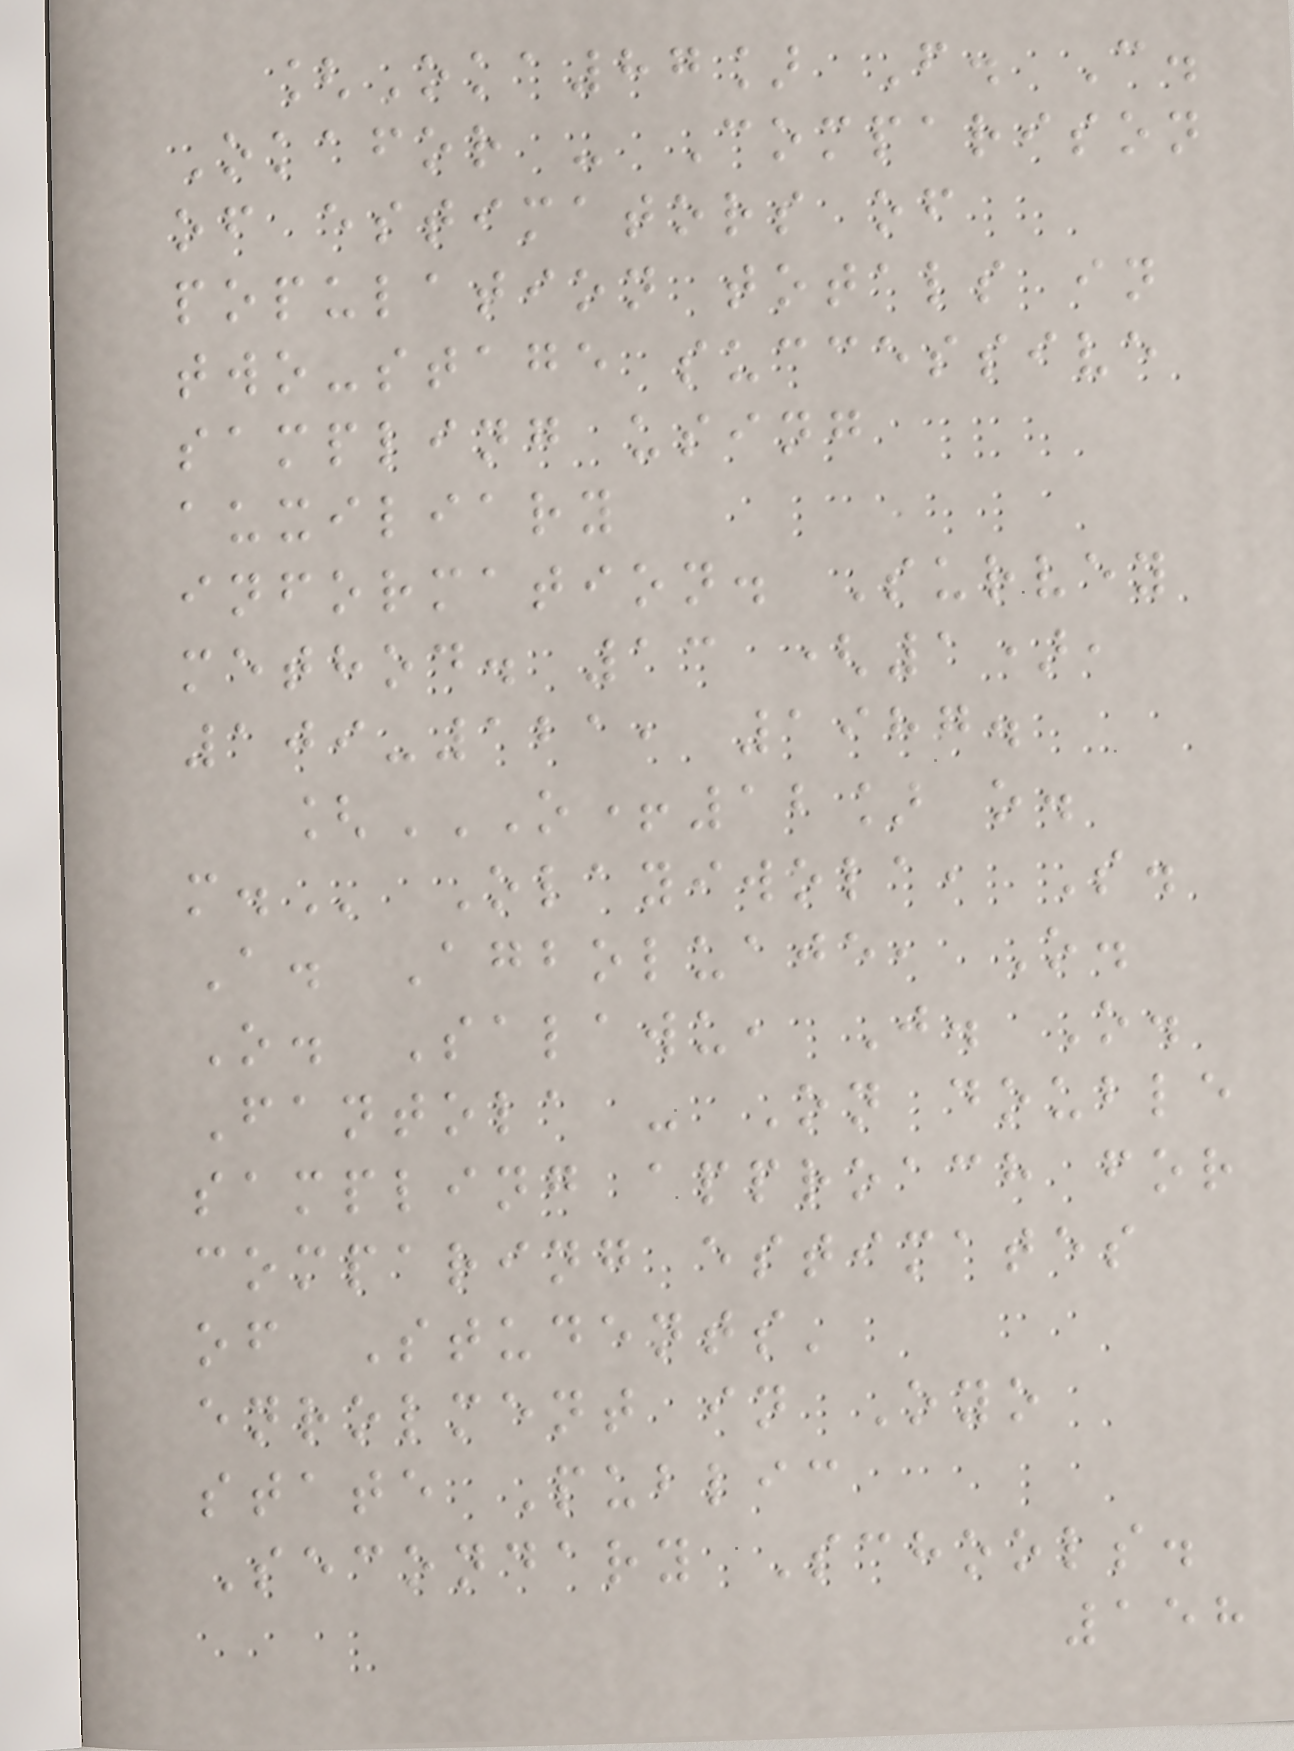[Oka87] F. C.
Okafor - Comparison
of estimators of
population totals in
two-stage successive
sampling using
auxiliary
information. Survey
method. 13 (1),
109-121, 1987.
[O+12] O.
M. Olayiwola, S.
A. Agboluaje, O.
O. Salawu, J. O.
Fantola - On double
sampling approach for
comparing estimates
of Students'
enrolment in Oyo
state Public
Secondary Schools.
158
